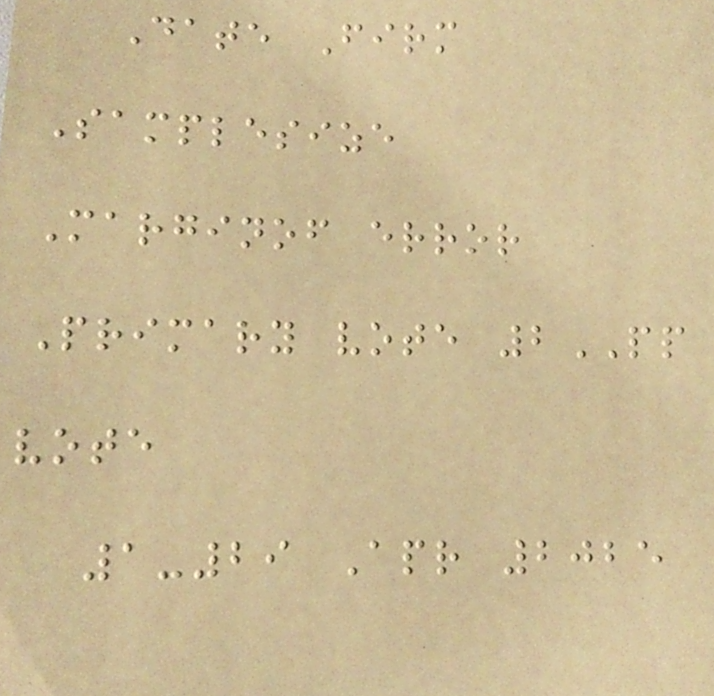Date Firm
Samplesize
Marginof error
Primary vote 2PP
vote
1-29 Apr 2025
